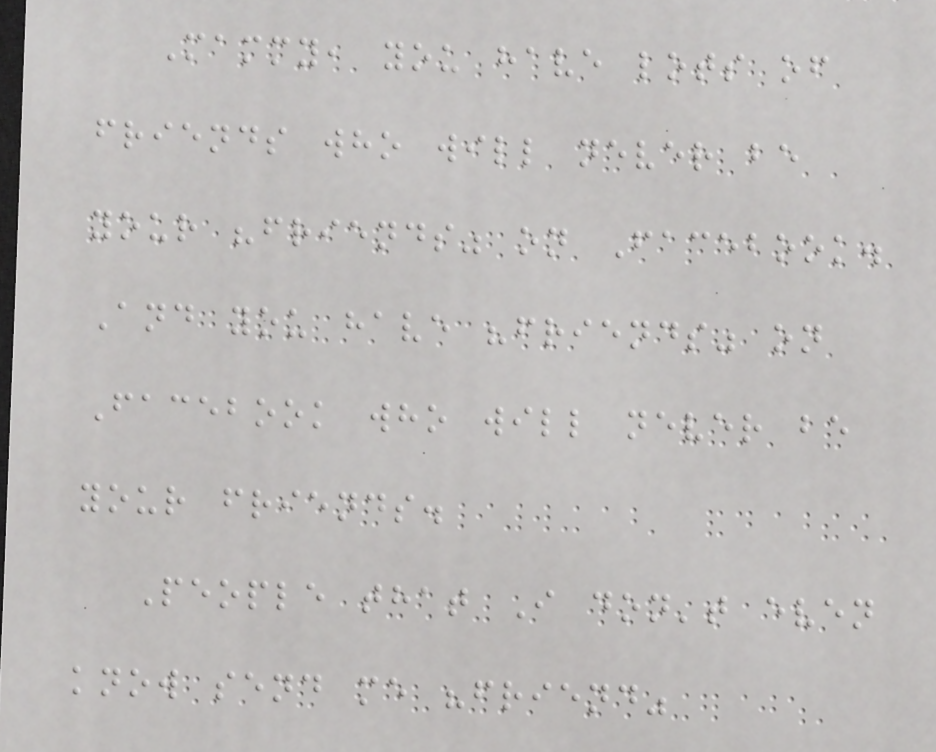Mammy, you have lots of
friends who will never be
your "friends" on Facebook.
And you have "friends" on
Facebook who will never be
your friends.
People that I don't even
know send me "friend"
